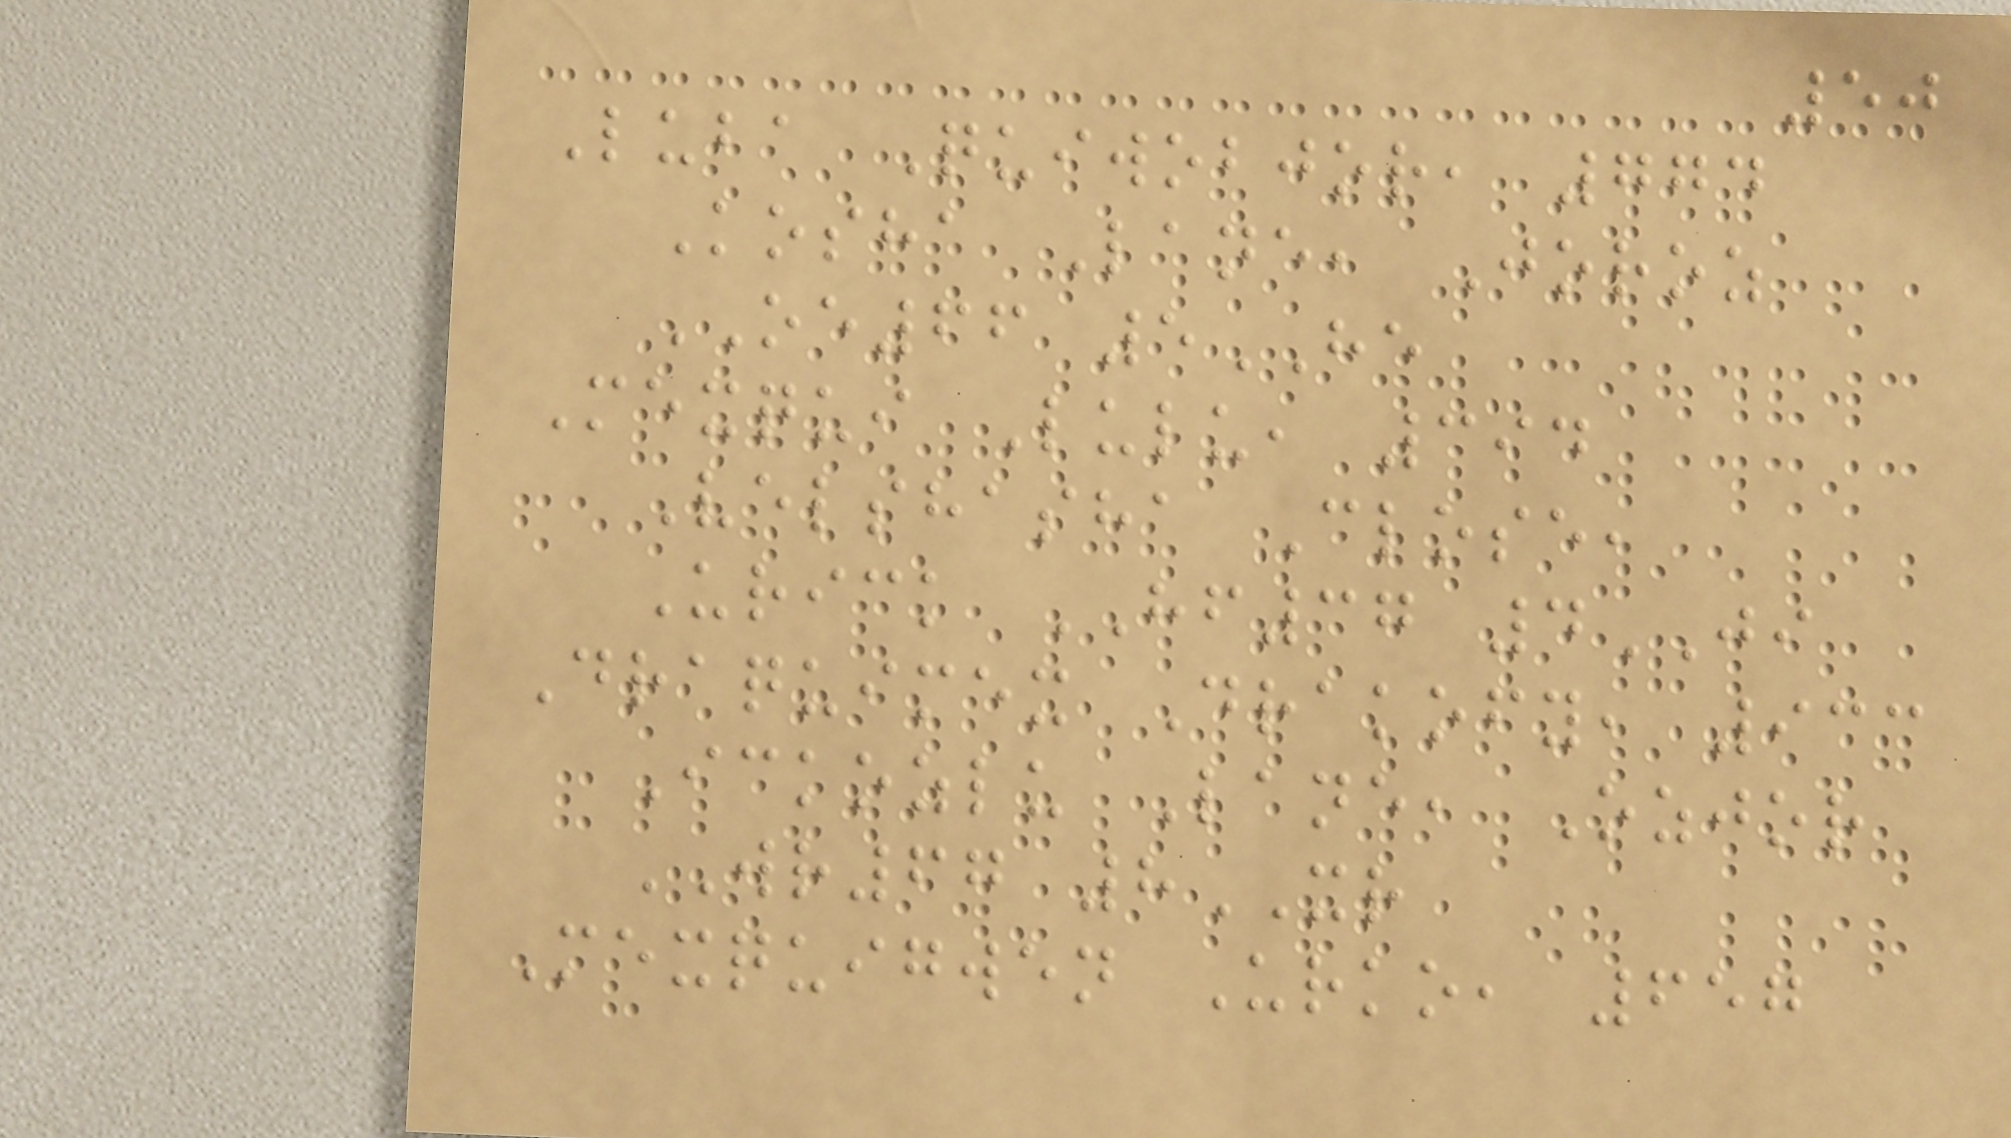50
Luba Quiwobjor, 774
Kosha Lane, Joroz
OE66 5HE
Mexqui Lulu, 394
Velshasha Close,
Urick HF37 4JI
Draquimex Drakofy, 933
Ickozlu Lane, Ozjor
WR67 8XR
Mexquigwen Urko, 657
